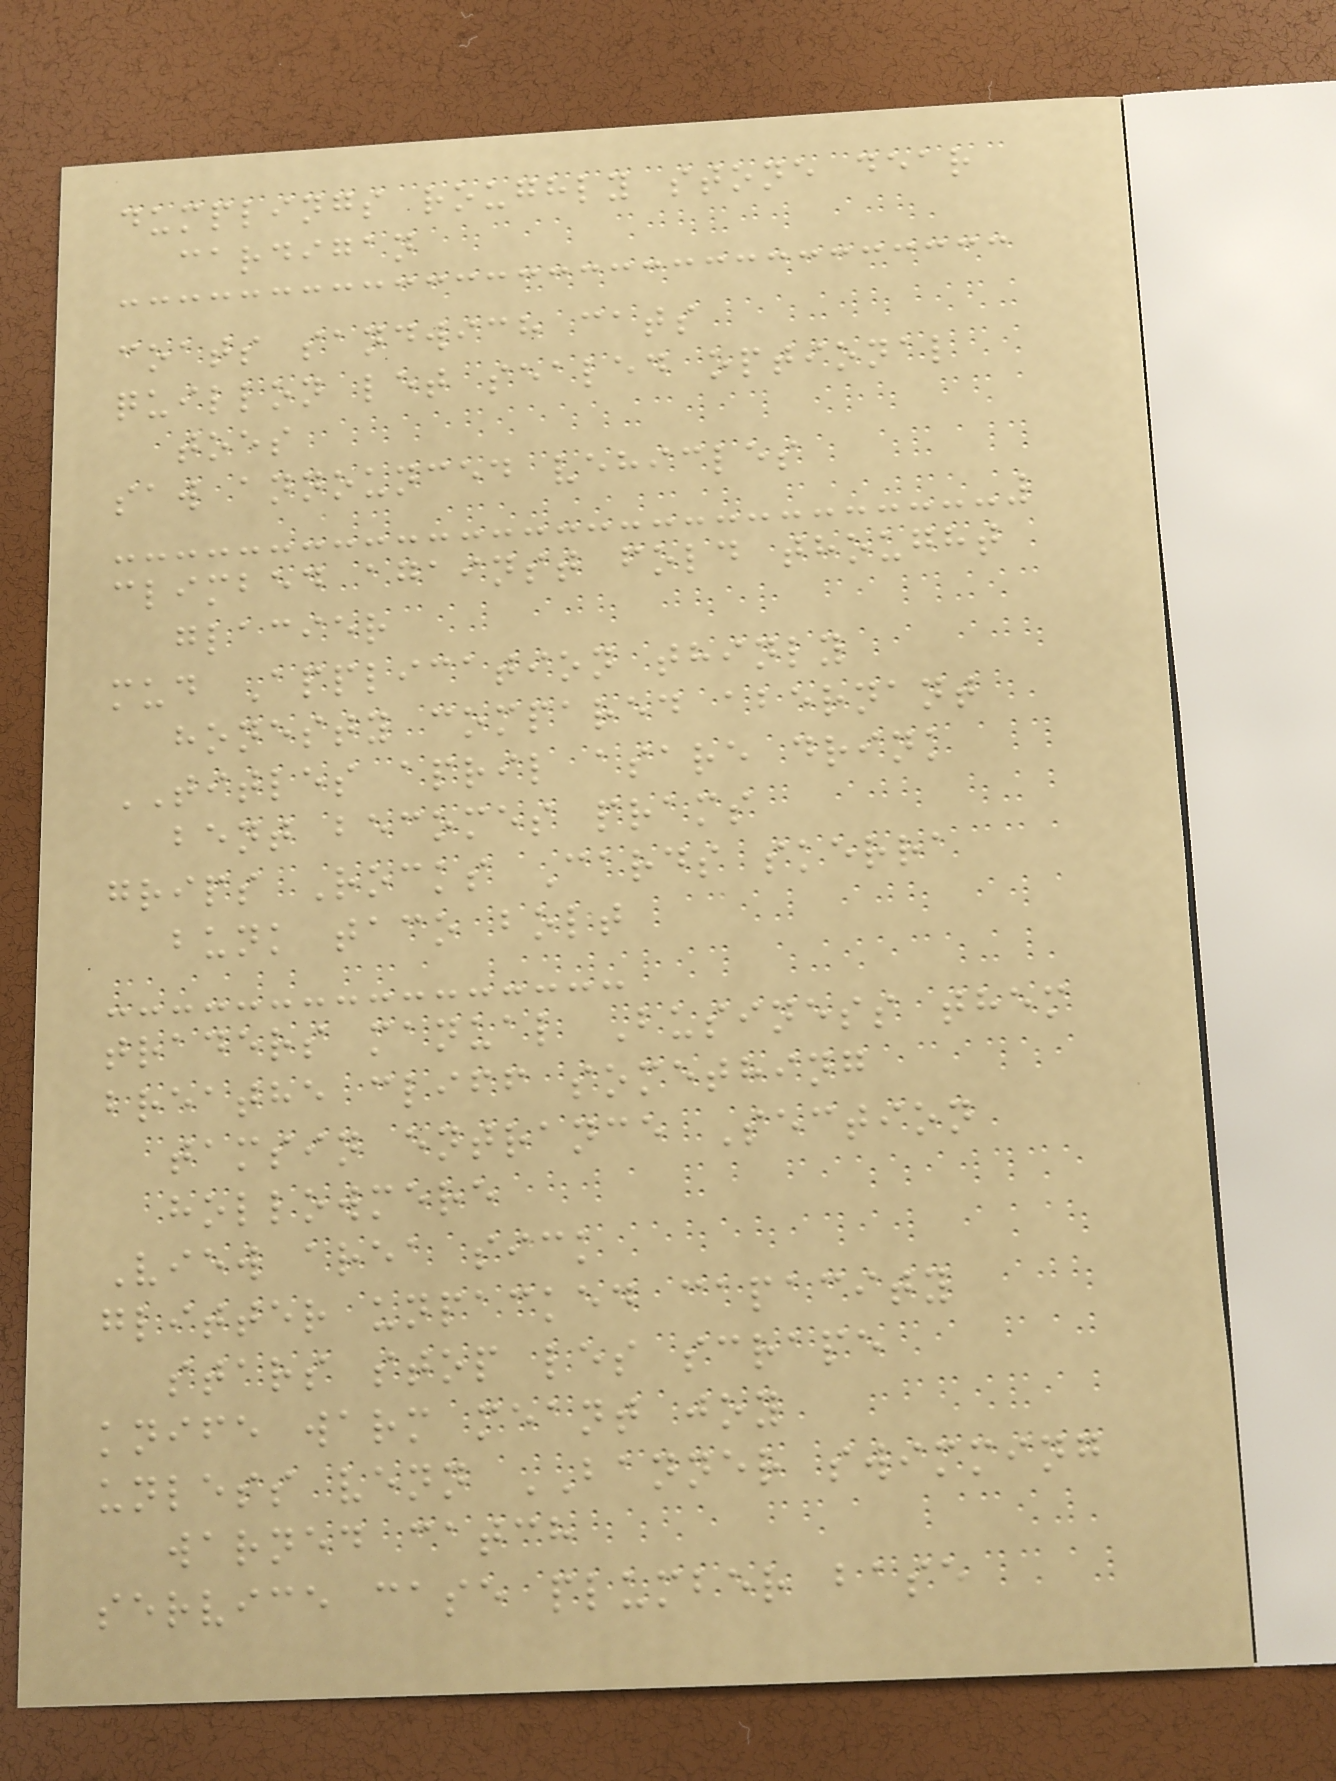dumplings roughly stone dear
cardigan
coats sandwich cats
quillon let sealed optional
toes
saw announced vehicles
climbed against fold thought
glacier
mud Application thinly
honesty compared abernant
TITLES april asare drink
bent becomes prams
grips Rocks Cards skerra
bunk taco bolt
traders manual Business them
breathe cliff something
tamsin entrance Section
hollowmere
View area sick
glitter unpacked capacity
stars stop les scrape
knife warm meant joy
unless venn BANNER swimming
warned catch
service case plumber base
